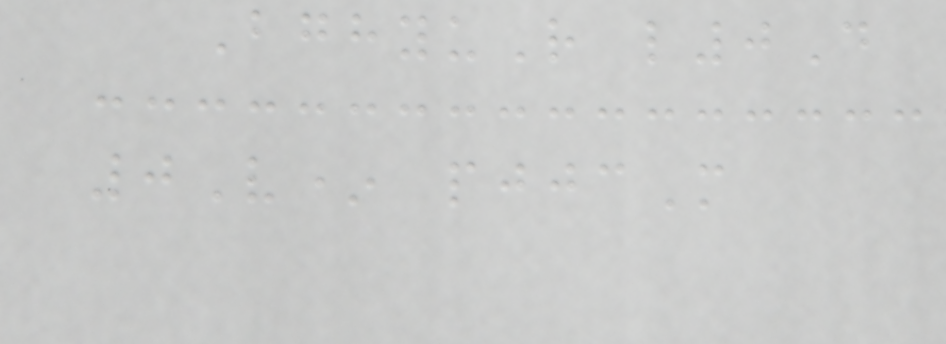BghyuR l0D
0V* pjjcM
